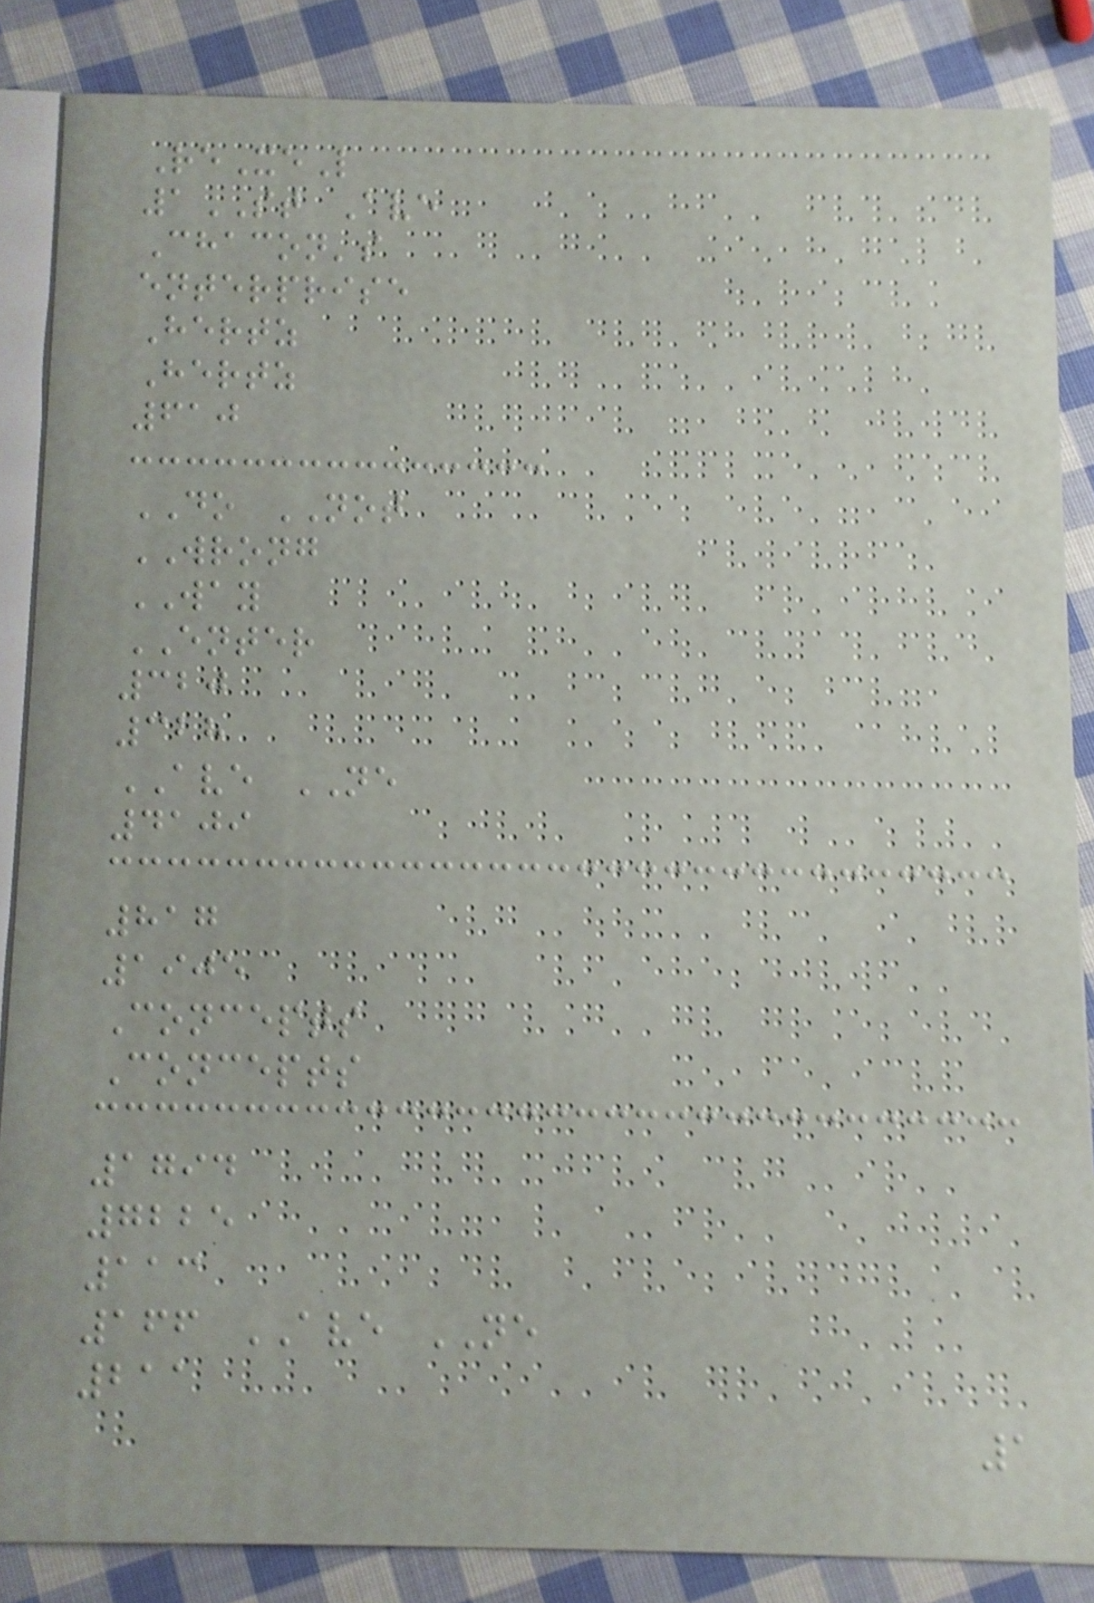ReXeL
1ST Ave
Chacon's
enterprise
Hertz
Hertz
610
DO NOT
WRONG
WAY
ENTER
320
328
AVE NE
4109
817
1905
Concepts
Concepts
1794
7225
113
166 AVE NE
211
1
